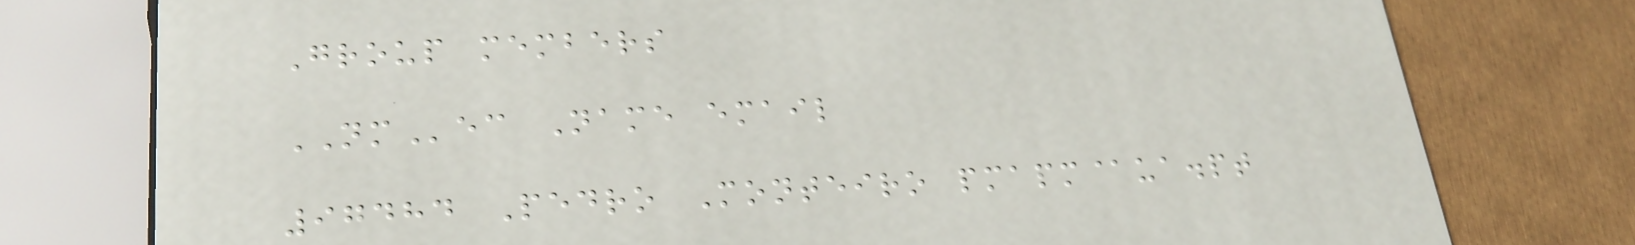Group members
NMec Name email
97484 Pedro Monteiro pmapm@ua.pt
